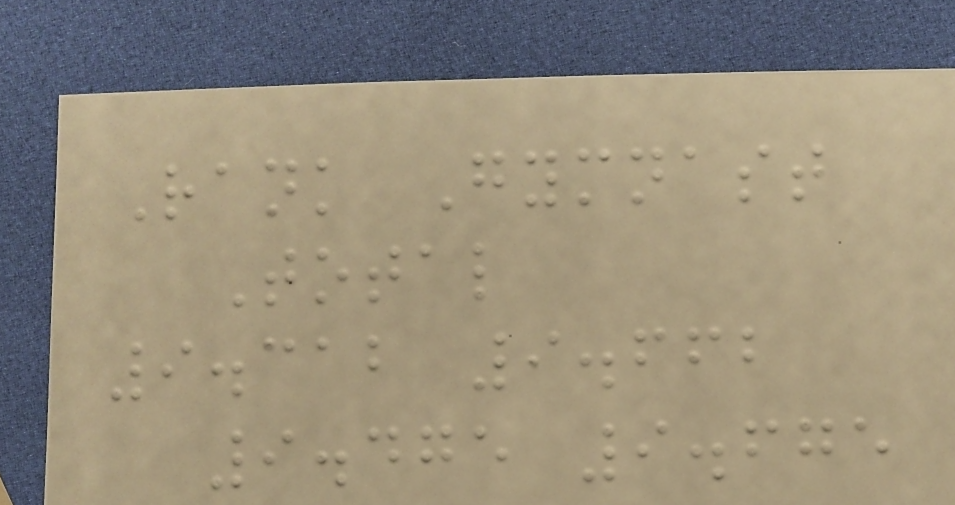Rank Gymnast
Total
9.312 9.662
9.475 9.675
